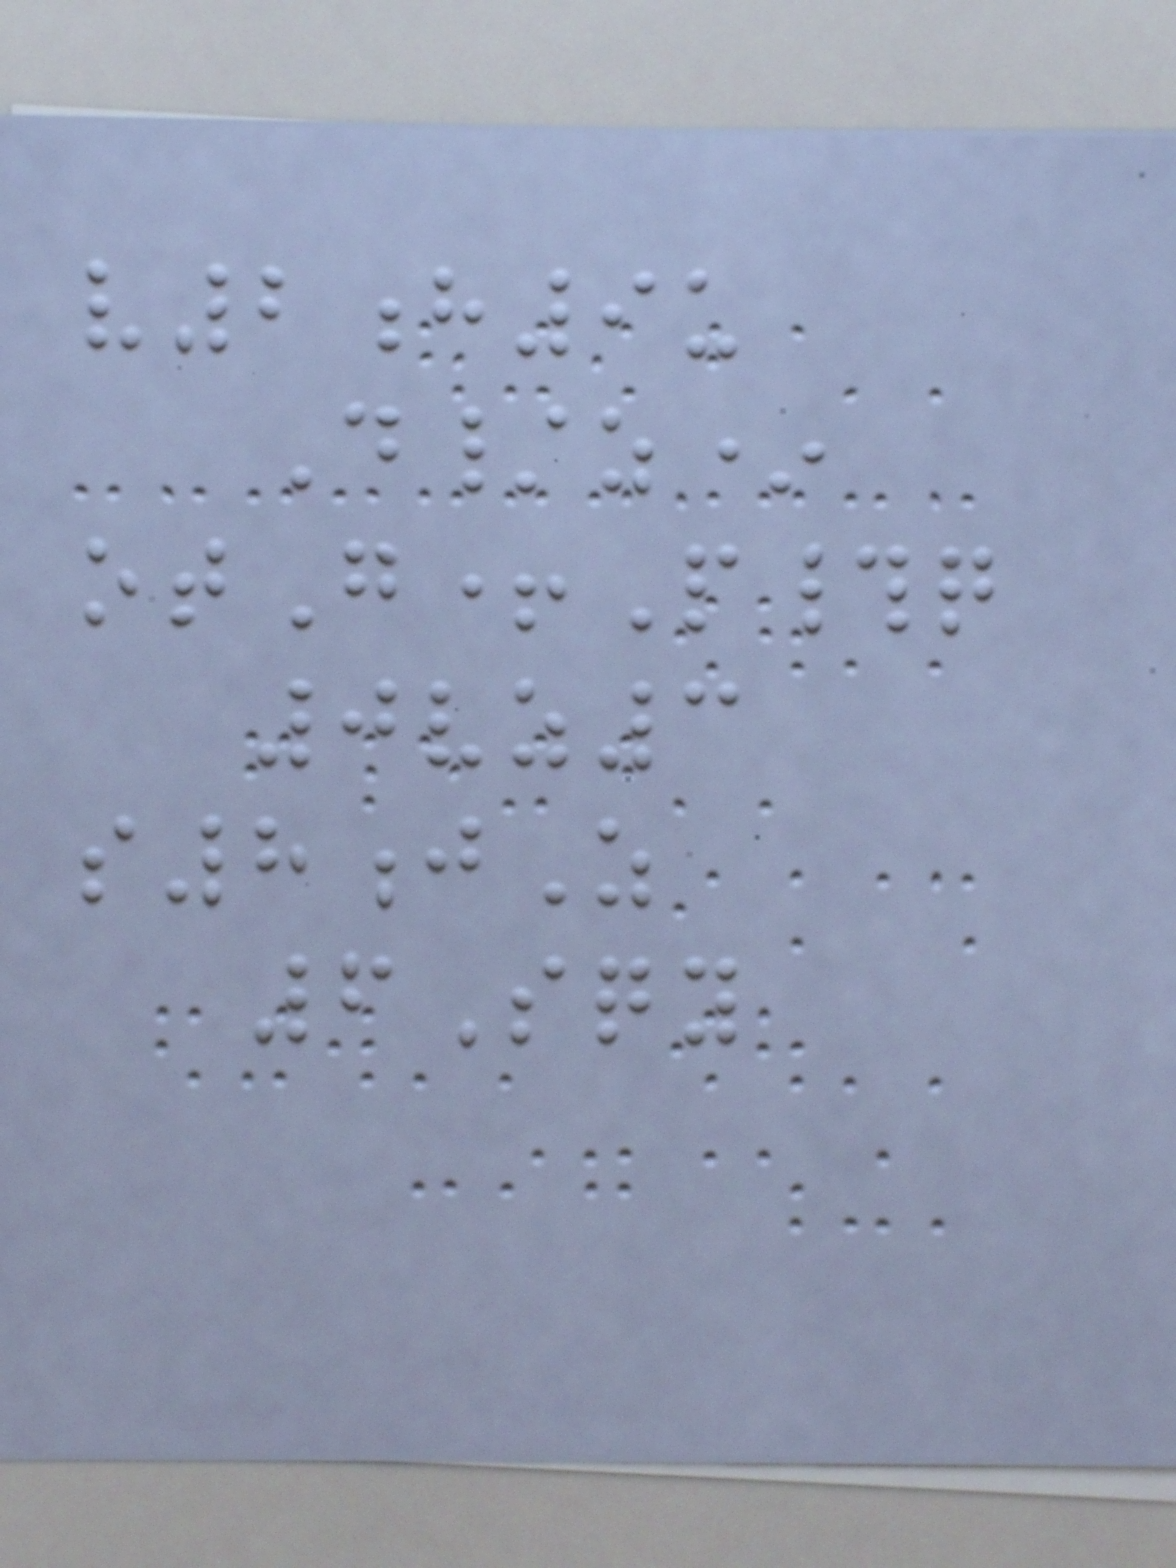v2h9u
D/z*
otG+P#q
0vz3
s8jZ
6Sqy
